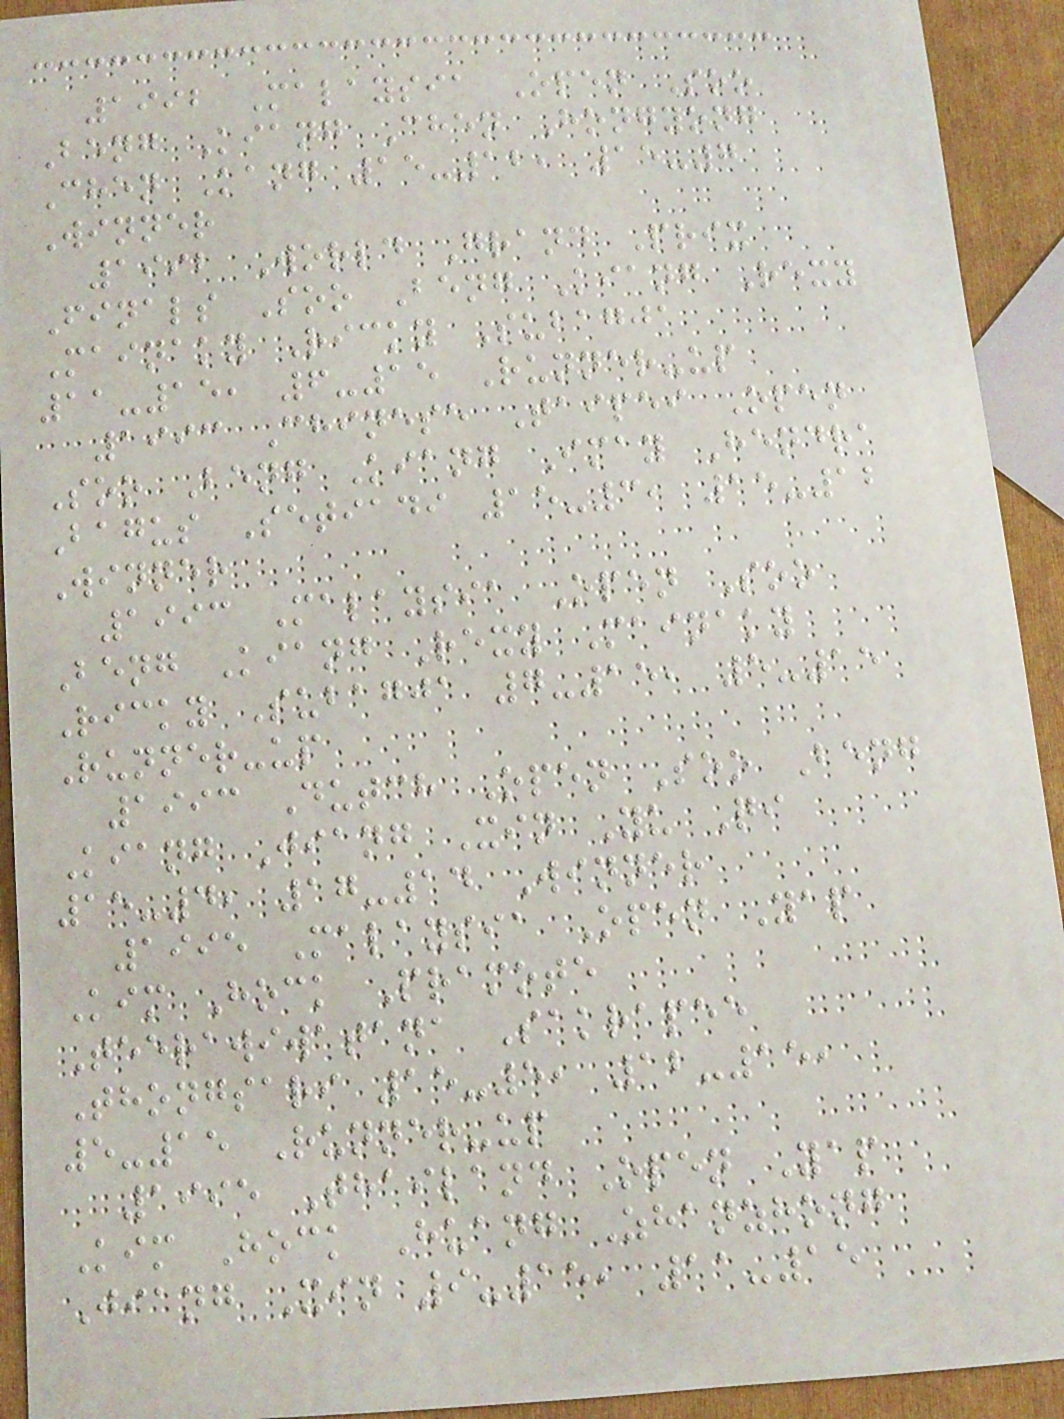1992 Malaysia Open Soo
Beng Kiang Chen Hongyong
Chen Kang 15-12, 15-7
Winner
1992 World Grand Prix
Finals Soo Beng Kiang Rexy
Mainaky Ricky Subagja
11-15, 6-15 Runner-up
1993 Chinese Taipei Open
Soo Beng Kiang Imay Hendra
Bagus Setiadi 15-3, 15-12
Winner
1993 Malaysia Open Soo
Beng Kiang Rexy Mainaky
Ricky Subagja 7-15, 5-15
Runner-up
1993 Dutch Open Soo Beng
Kiang Jiang Xin Yu Qi
15-4, 17-14 Winner
1995 Malaysia Open Yap
Kim Hock Pramote
Teerawiwatana Sakrapee
Thongsari 15-5, 12-15,
5-15 Runner-up
1995 Thailand Open Yap
Kim Hock Huang Zhanzhong
Jiang Xin 9-15, 11-15
